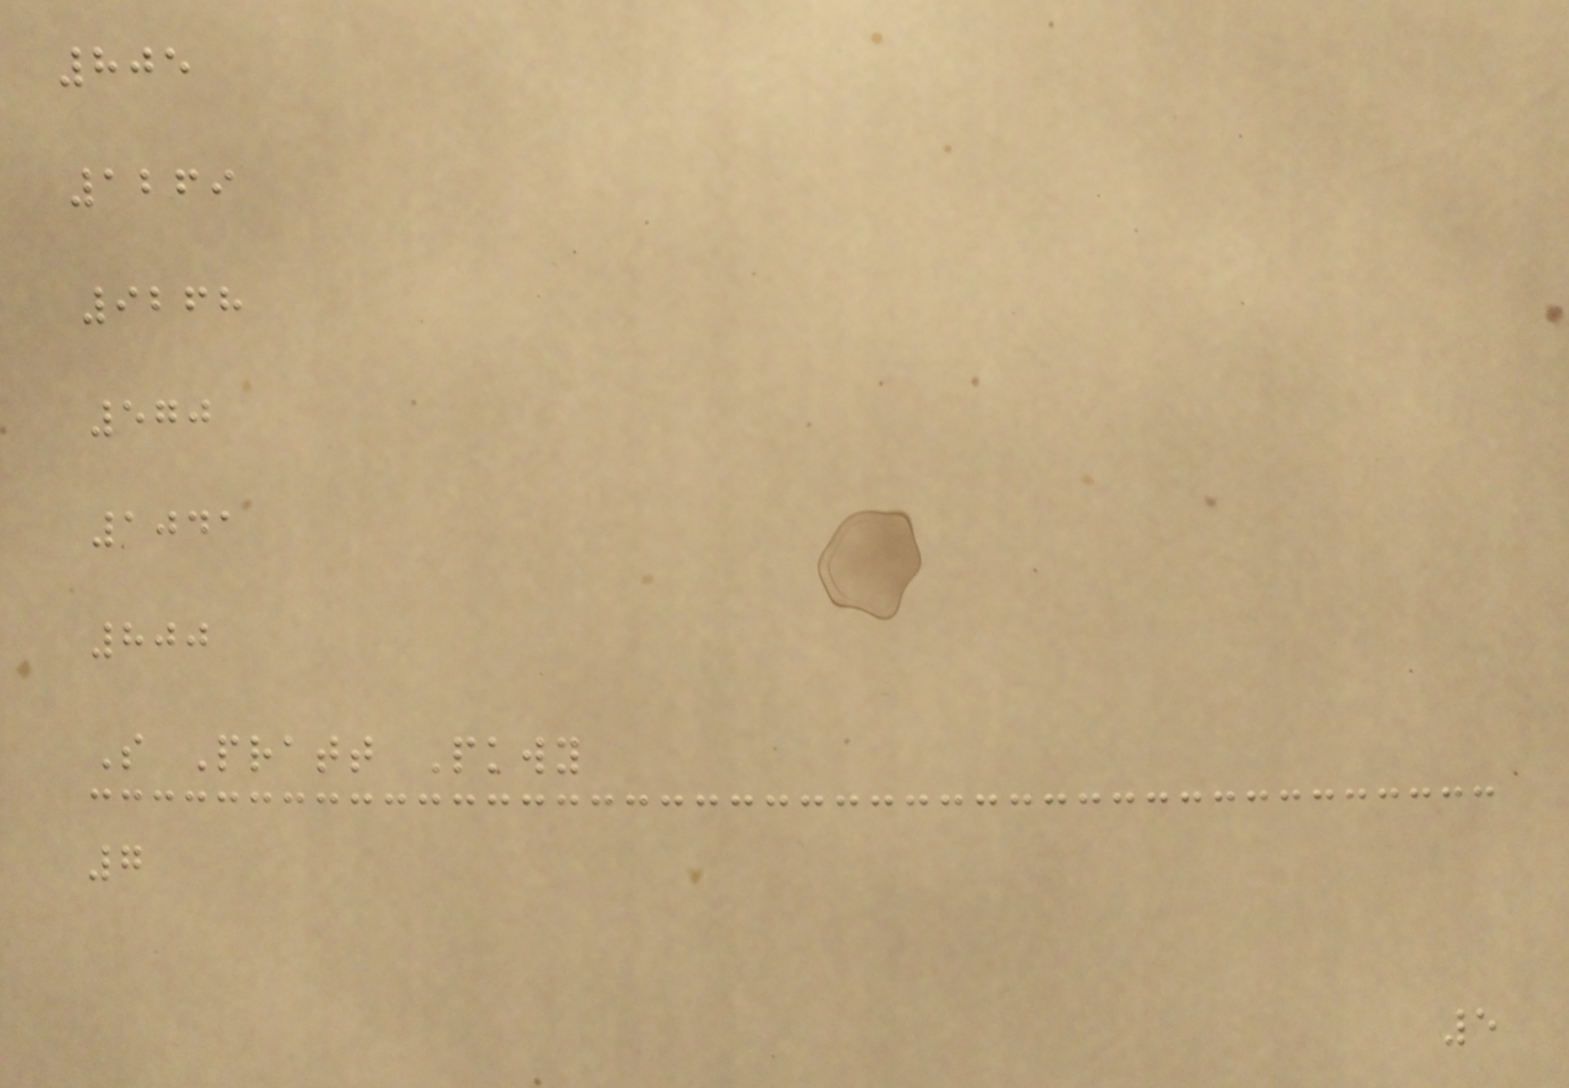805
1269
9268
570
1041
800
S Pratt Pkwy
7
5
